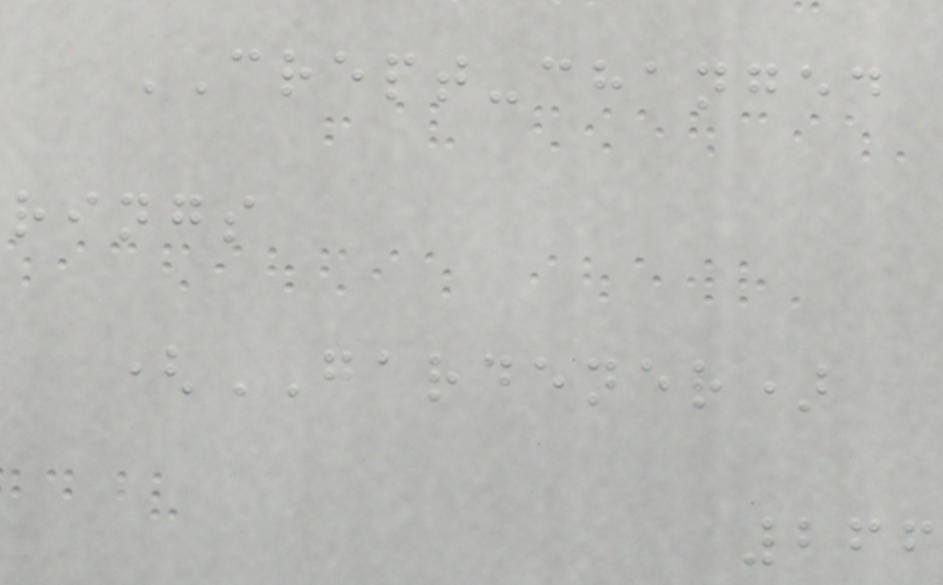CREPT-changed
rings
(GARDENER)
266
